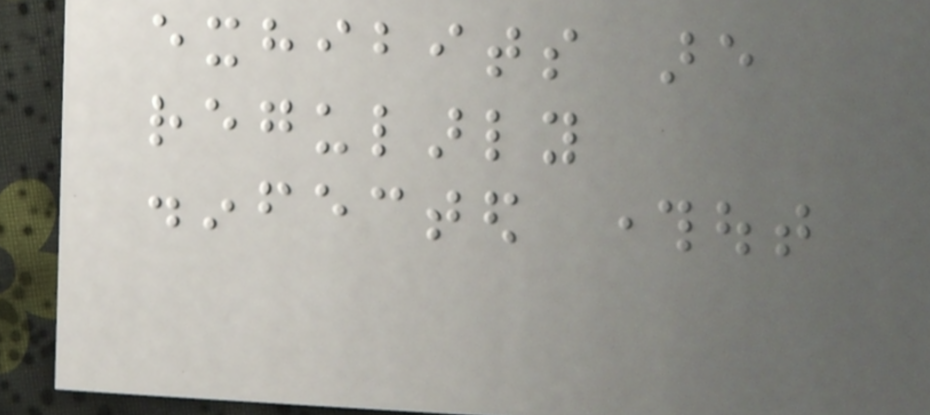exhibits are
regularly
disinfected throughout
